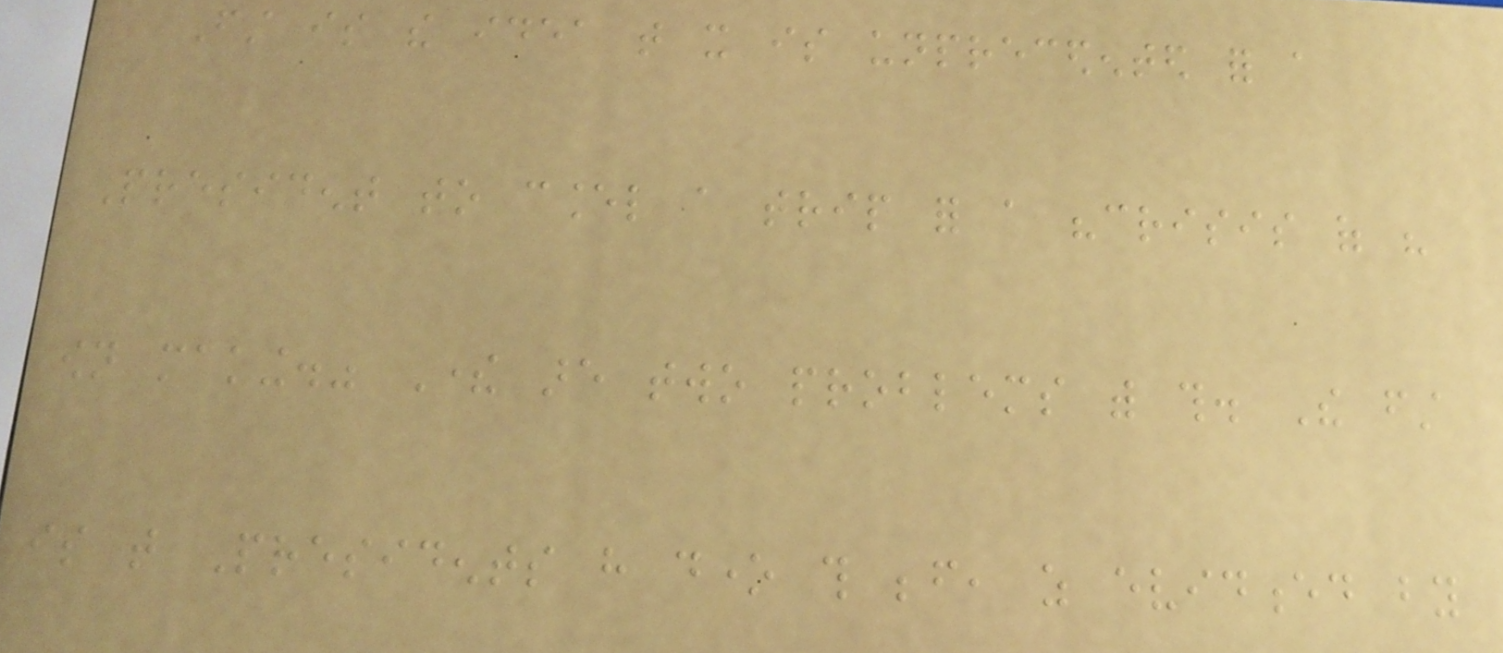First is the idea that it is unprecedented for a
President to cancel a trip for a "crisis of his
own making." There are two problems with this. The first
is that Presidents have done this before, as evidenced by
